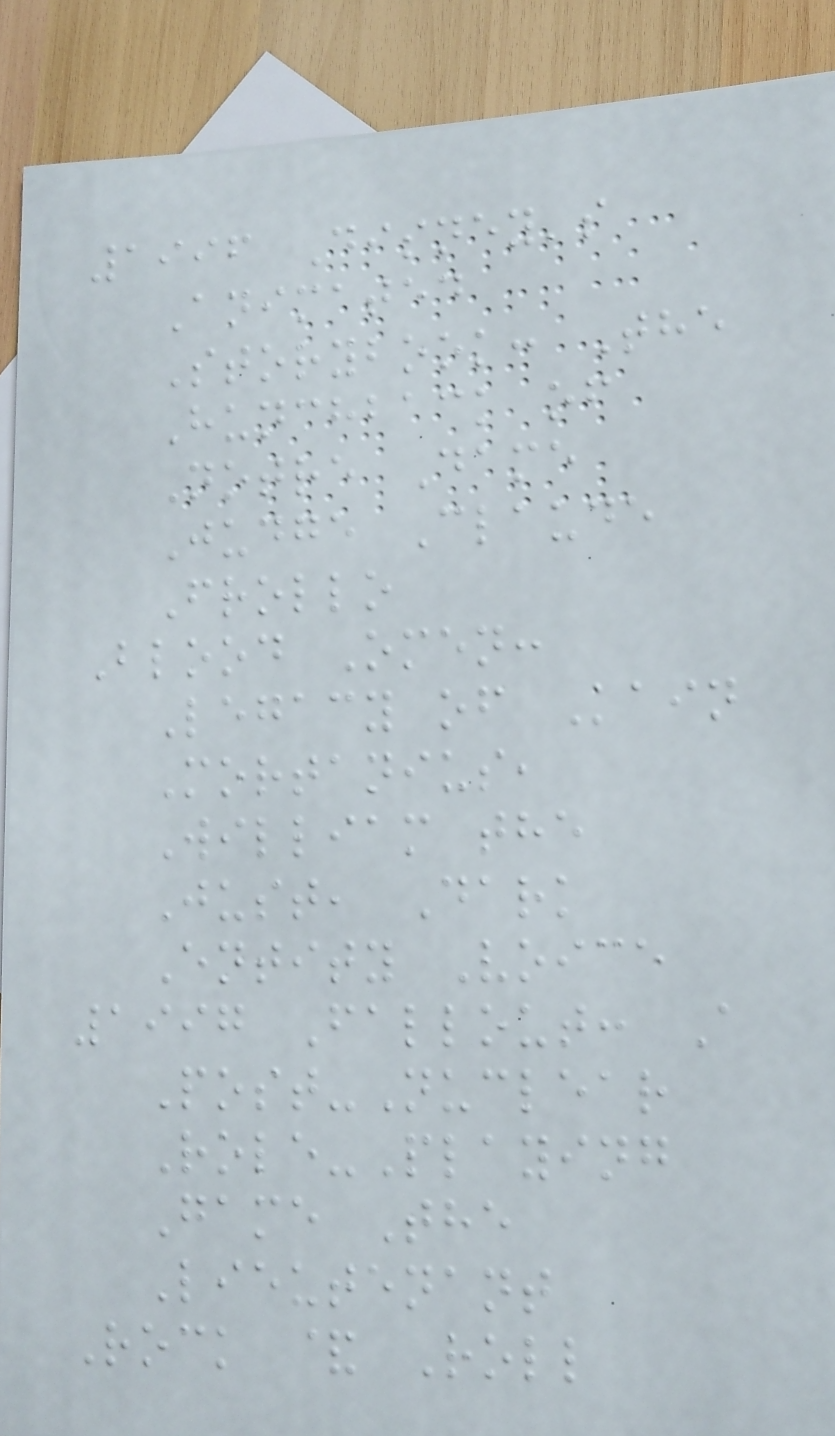1996 Disney's
Animated
Storybook: The
Hunchback of
Notre Dame
Judge Claude
Frollo
Blood Omen:
Legacy of Kain
Mortanius,
William the
Just, Dark
Entity Voice
1997 Fallout: A
Post-Nuclear
Role-Playing
Game The
Lieutenant
Rock & Roll
